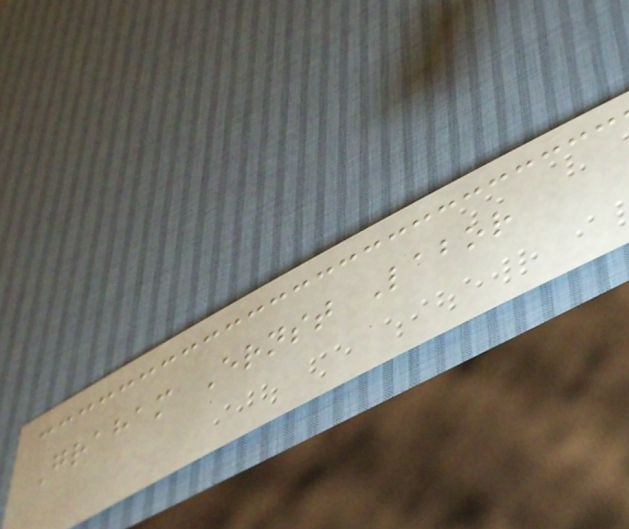Graham Ernst Labor
